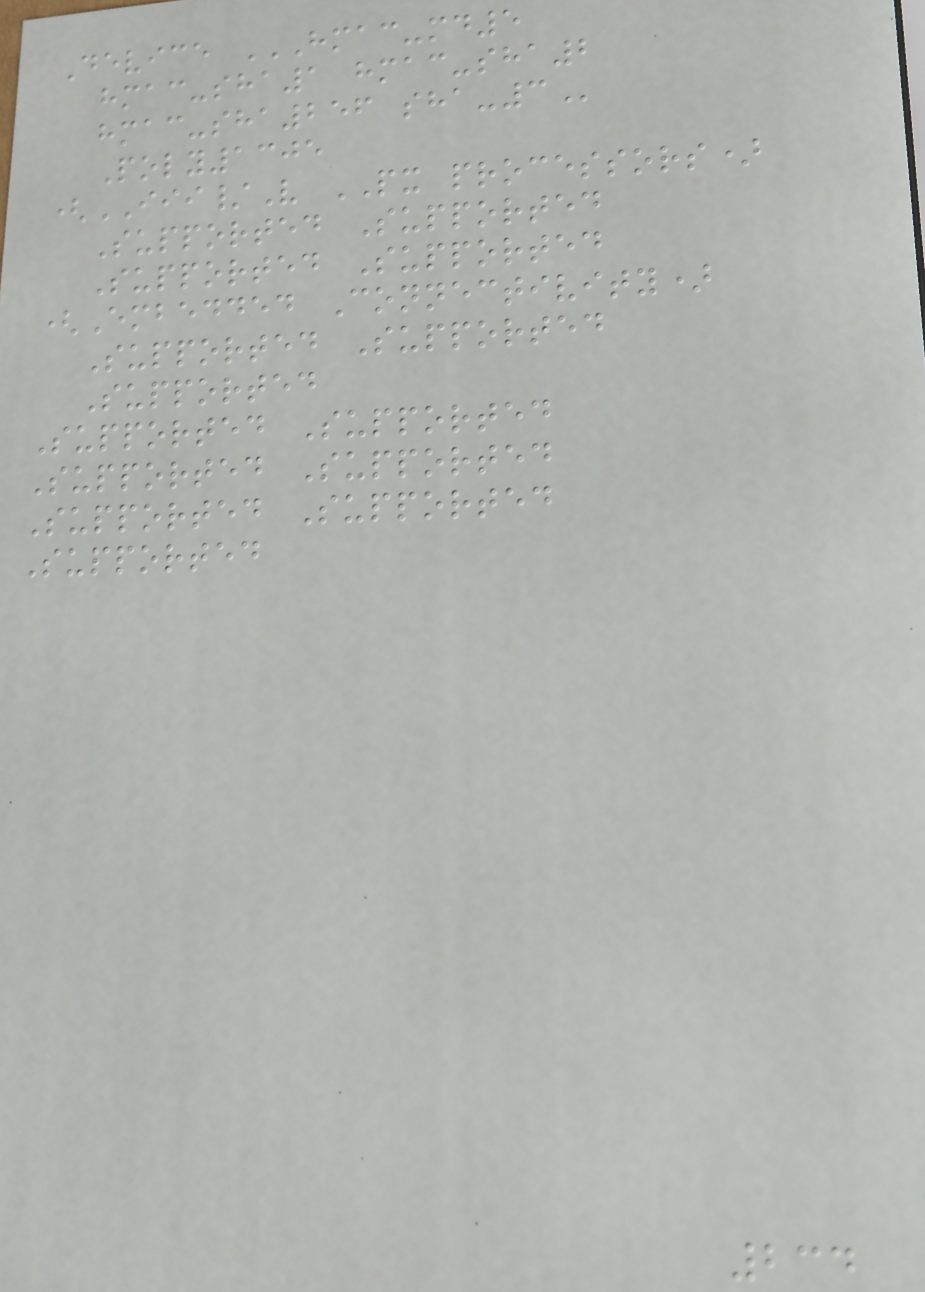Device HMAC-MD5
HMAC-SHA1 HMAC-SHA2
HMAC-SHA256 SHA-3
Poly1305
(III/V PX processors)
Supported Supported
Supported Supported
(Embedded Connectivity)
Supported Supported
Supported
Supported Supported
Supported Supported
Supported Supported
Supported
234
